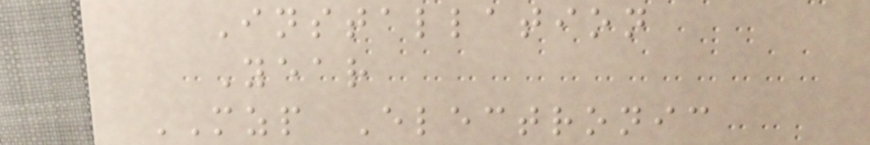Installation
Year
MZP Electronic
